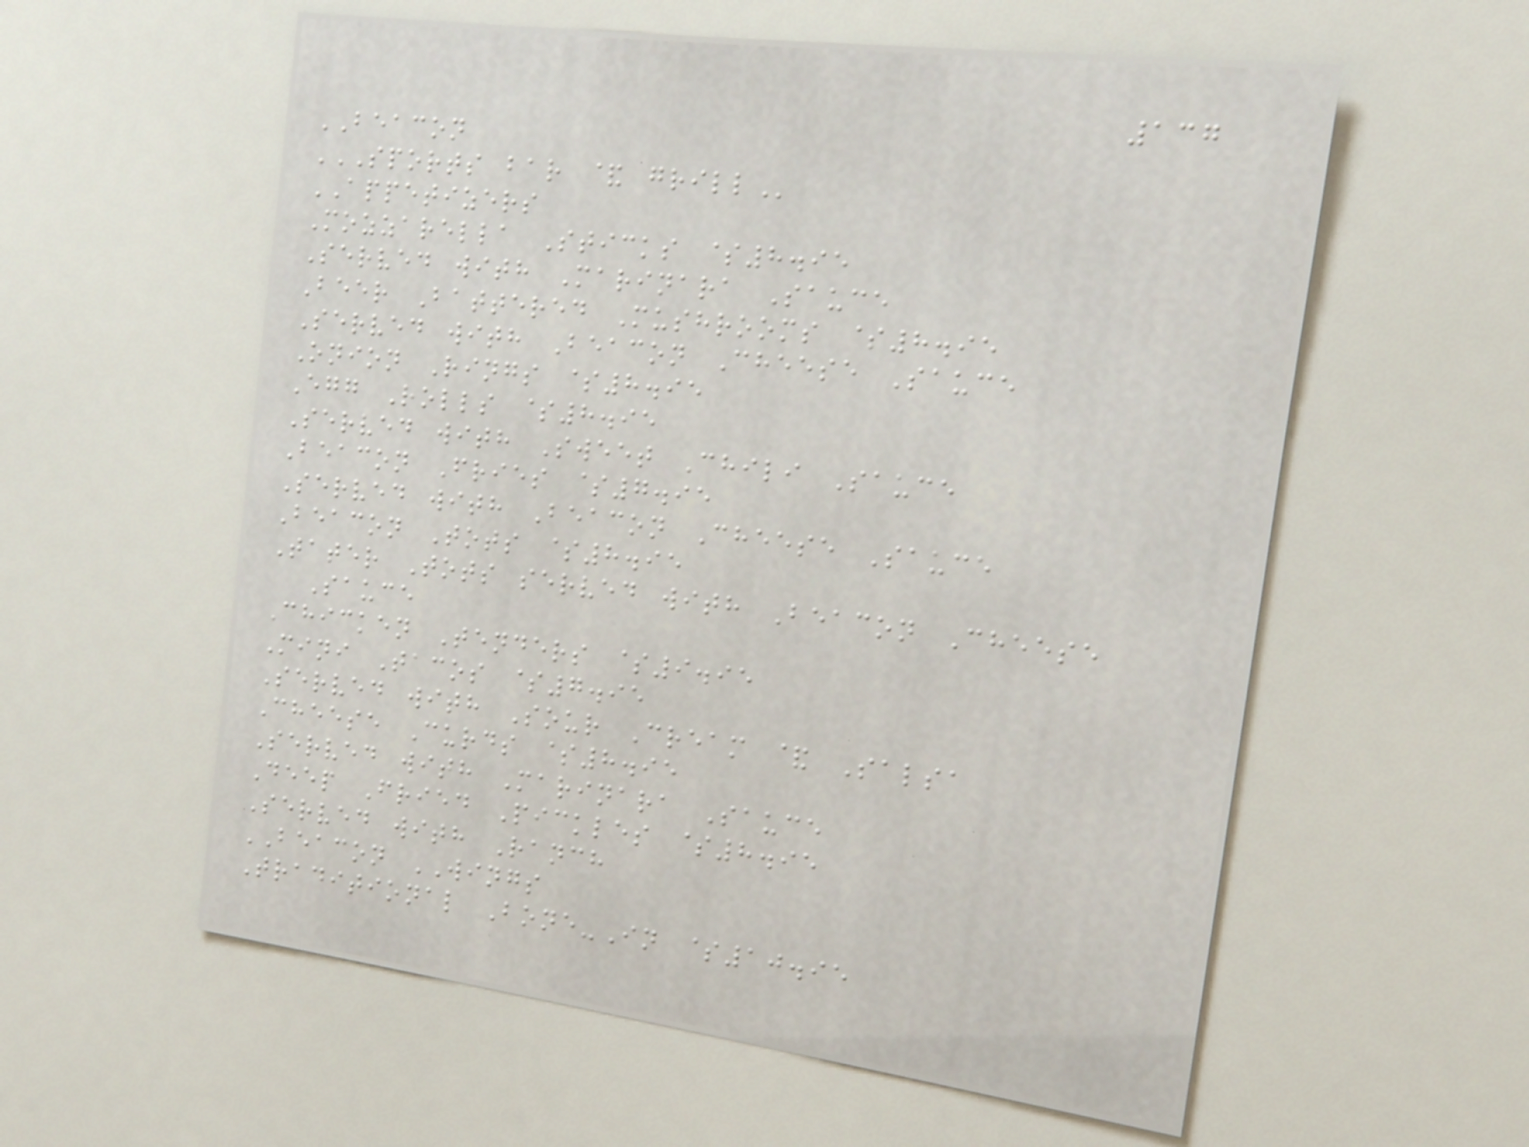137
BEACON
SPORTS BAR & GRILL
APPETIZERS
Mozzarella Sticks $8.95
Served with Marinara Sauce
Beer Battered Mushrooms $8.95
Served with Beacon Cheese Sauce
Onion Rings $8.95
Egg Rolls $8.95
Served with Sweet Chili Sauce
Beacon Fries $7.95
Served with Beacon Cheese Sauce
Beacon Tots $8.95
Tater Tots served with Beacon Cheese
Sauce
Chicken Tenders $9.95
Mini Tacos $7.95
Served with Sour Cream & Salsa
Cheese Curds $8.95
Served with Marinara Sauce
Deep Fried Pickles $8.95
Served with Ranch
BEACON WINGS
Traditional Bone-In $10.95
